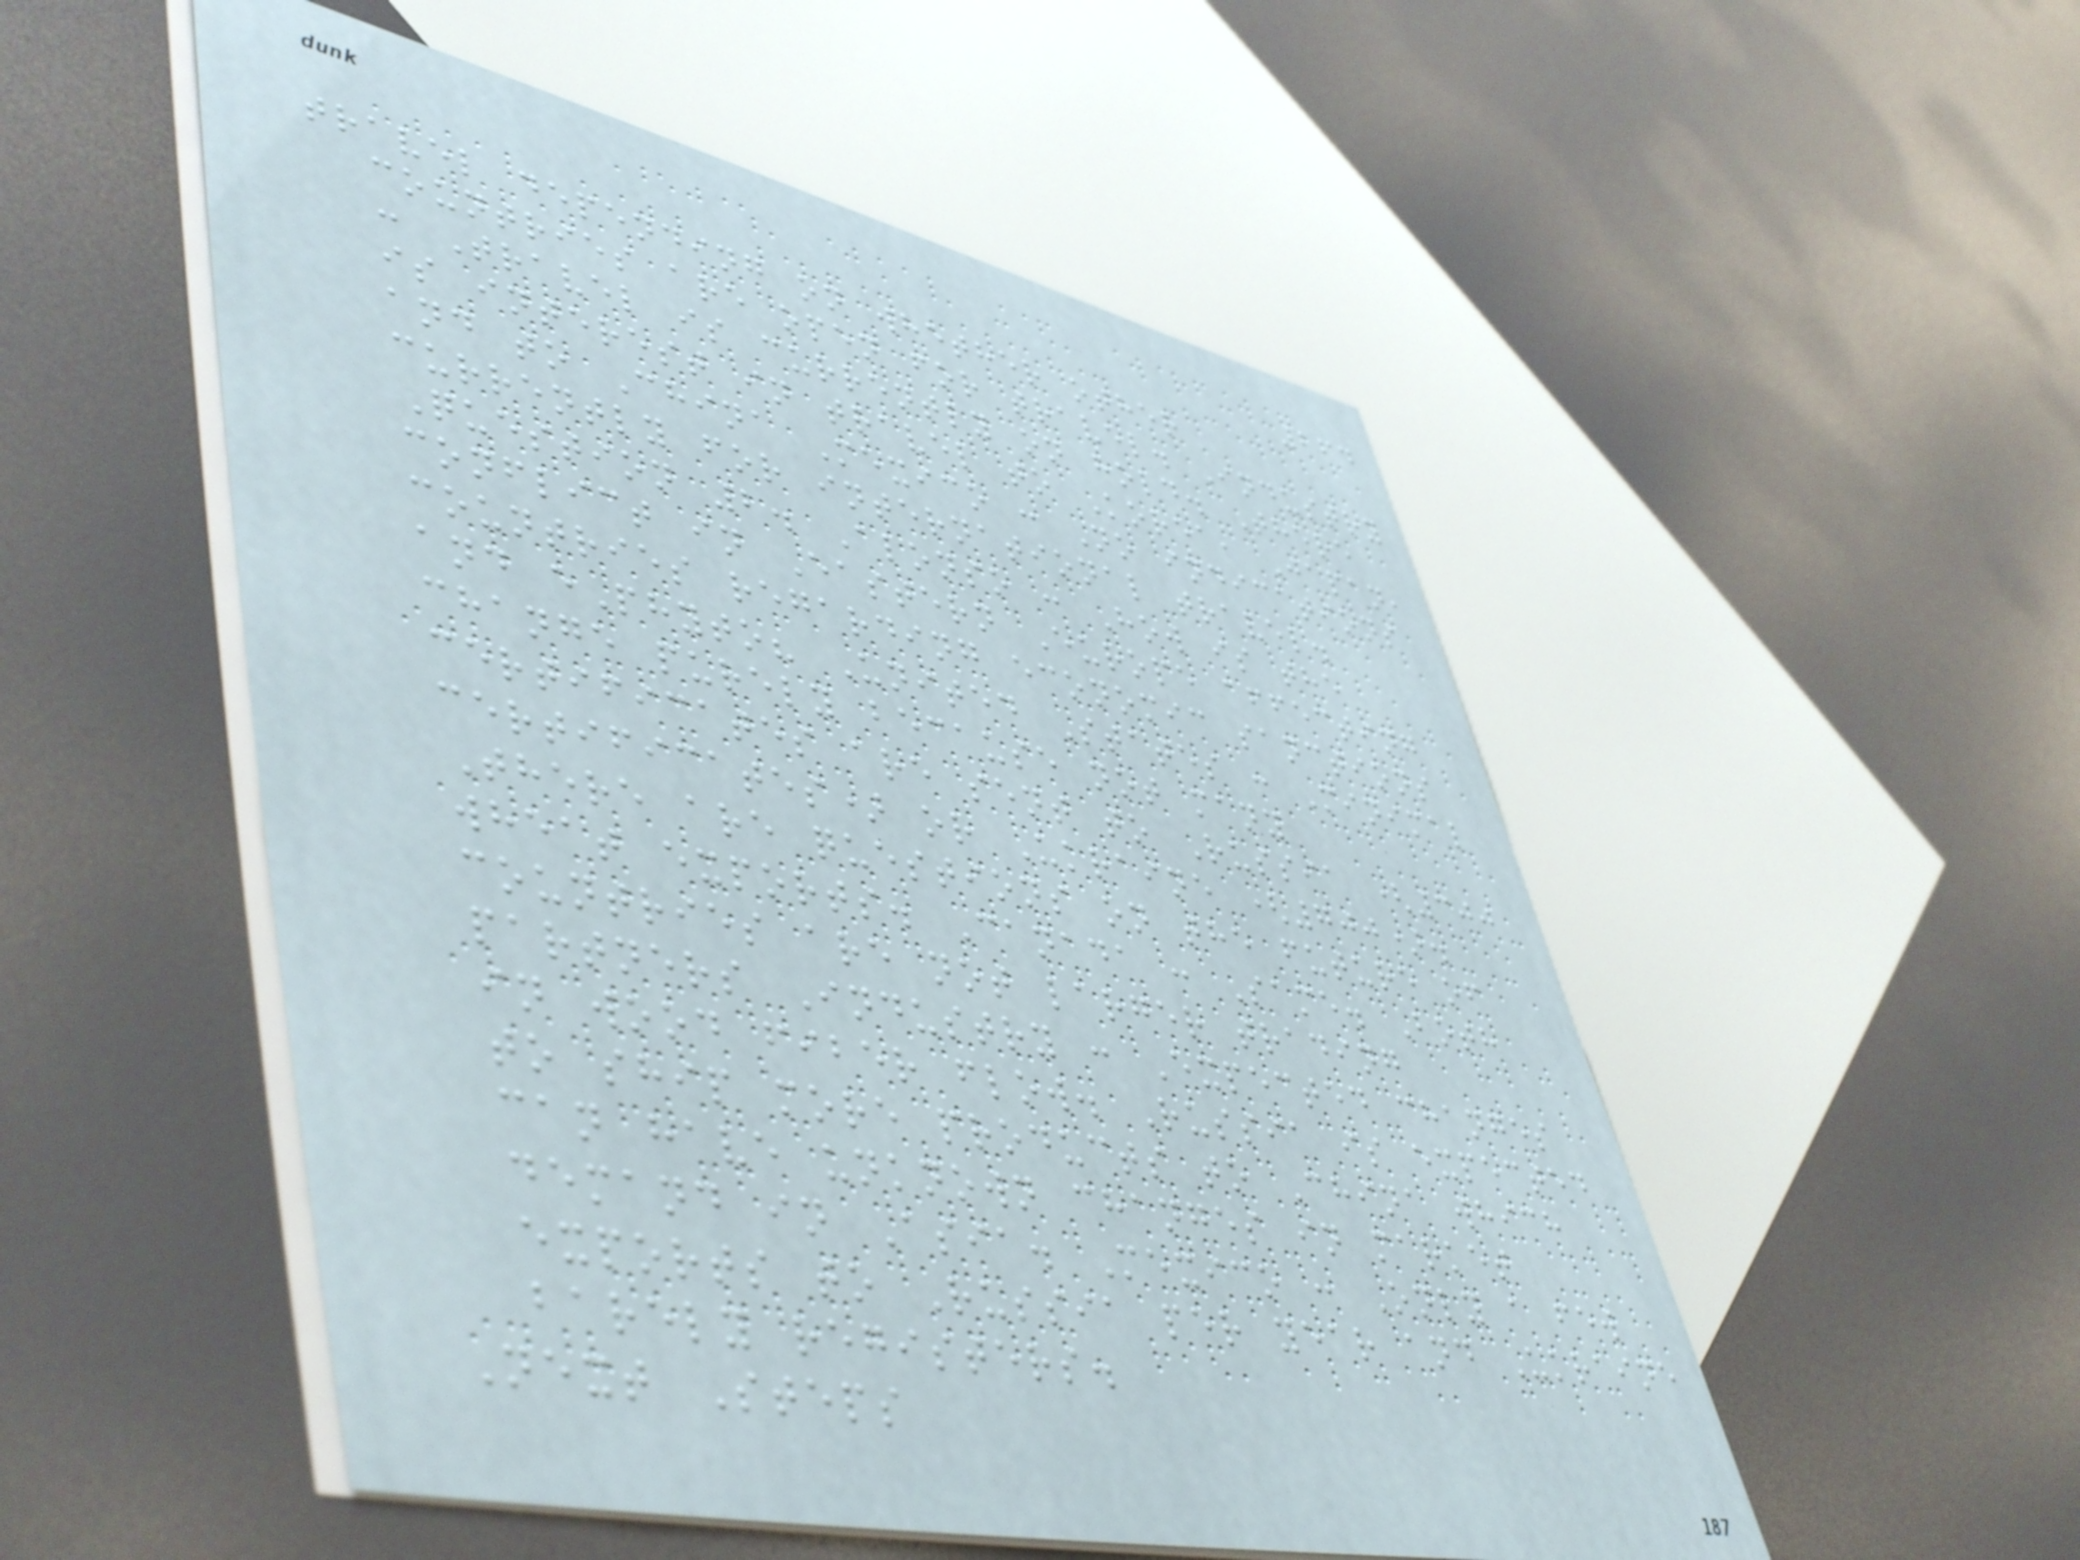264
travel depending on whether other
countries are open for travel. Industry
: Travel is currently on hold. There
is interest in travel to Korea, Japan,
and to China Mexico : No indications
currently for international travel.
Question 2. Alonso : How is the
conflict in Eastern Europe affecting
countries regarding economic sanctions
and ePhyto? United States : Minimal
change purely because not many
certificates are sent to Russia (300
certificates) or Ukraine (700).
There are questions on the future of
wheat exports. Canada : Same. Both
countries are not larger trading
partners Industry : Expected changes
in wood fiber flow. Russia is expected
to ship more products to China which
can have unknown changes in market
demand in Asia. Mexico : Only a few
exports to Russia per year and Ukraine
barely registers.
Next Steps
